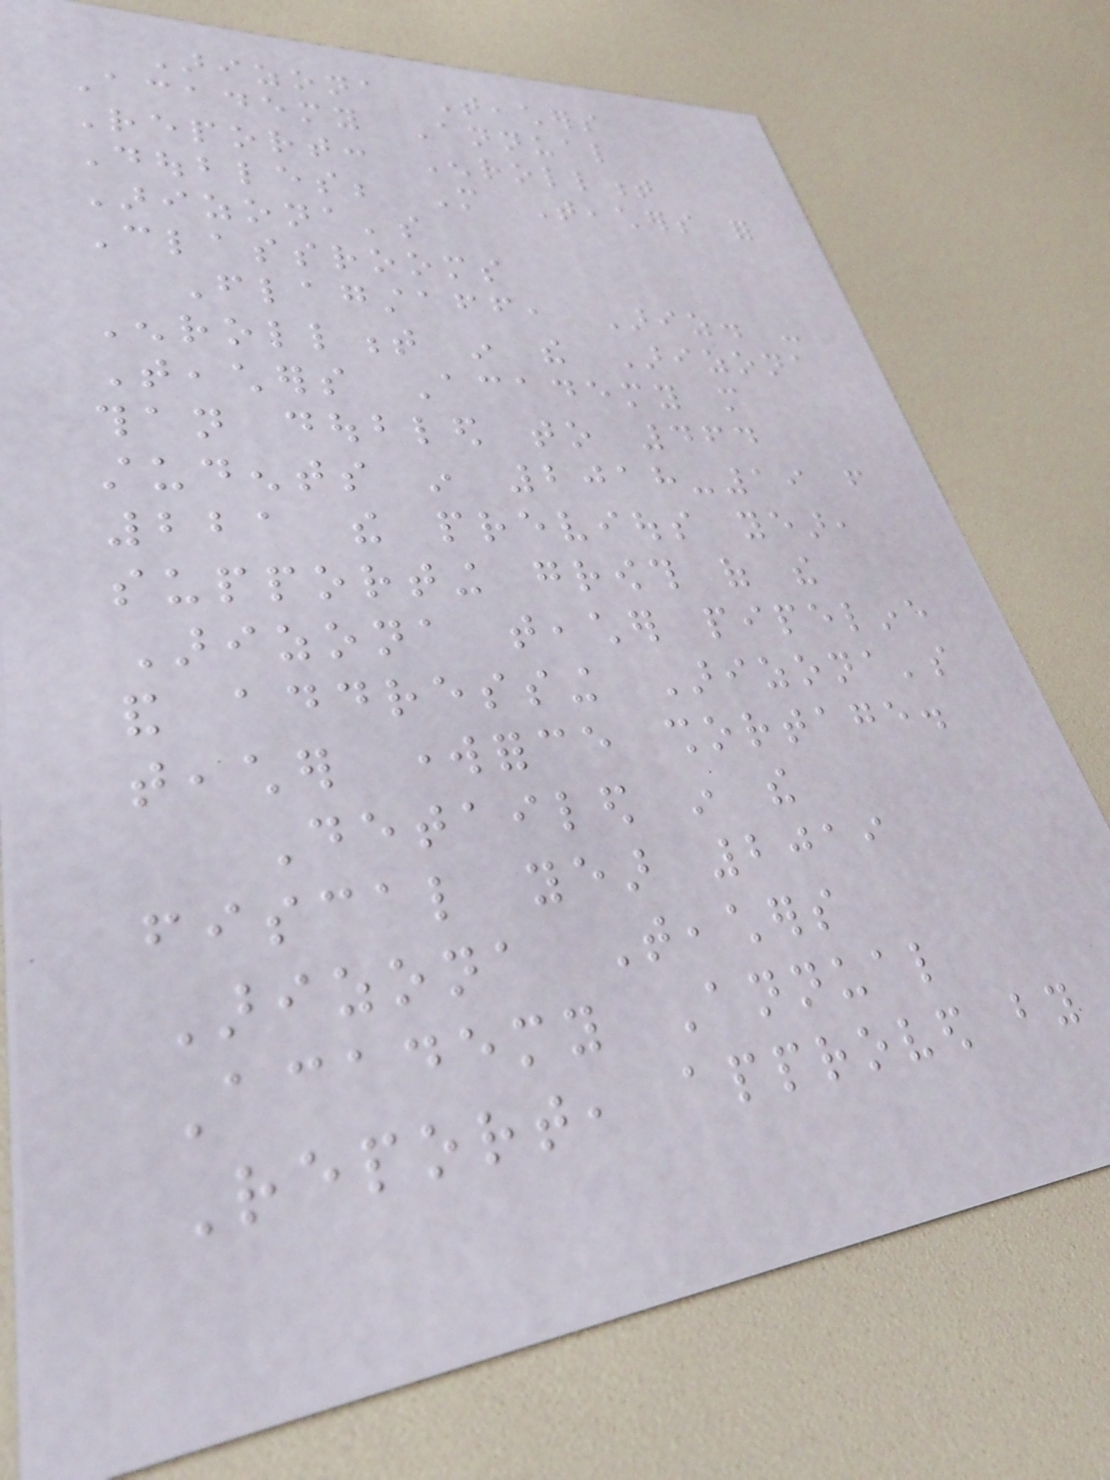Arizona Teachers
Academy Annual
Report: Enrollment
Doubles; More Teachers for
Arizona's
Classrooms
Flagstaff, Ariz. -
Enrollment in the Arizona
Teachers Academy more
than doubled to 464
students in 2018-19 from
221 the previous year,
supporting growth of the
Arizona teacher pipeline
and addressing Arizona's
teacher workforce shortage.
Detailed in the
fiscal year 2019
Arizona Teachers
Academy Annual
Report, approved by
